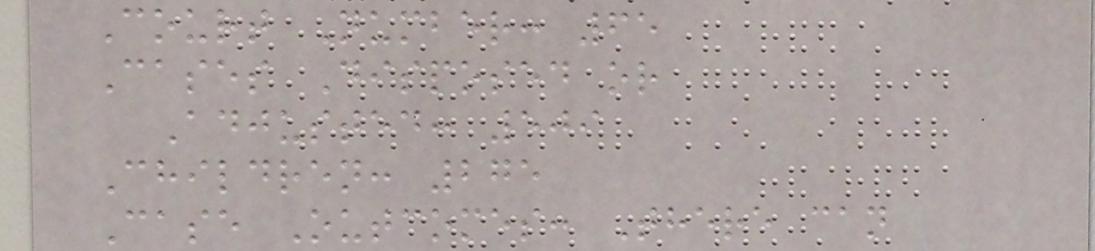Court Number: 65
Cases Disposed or
Adjusted: 509
Children: 275
Case Outcomes: There can
